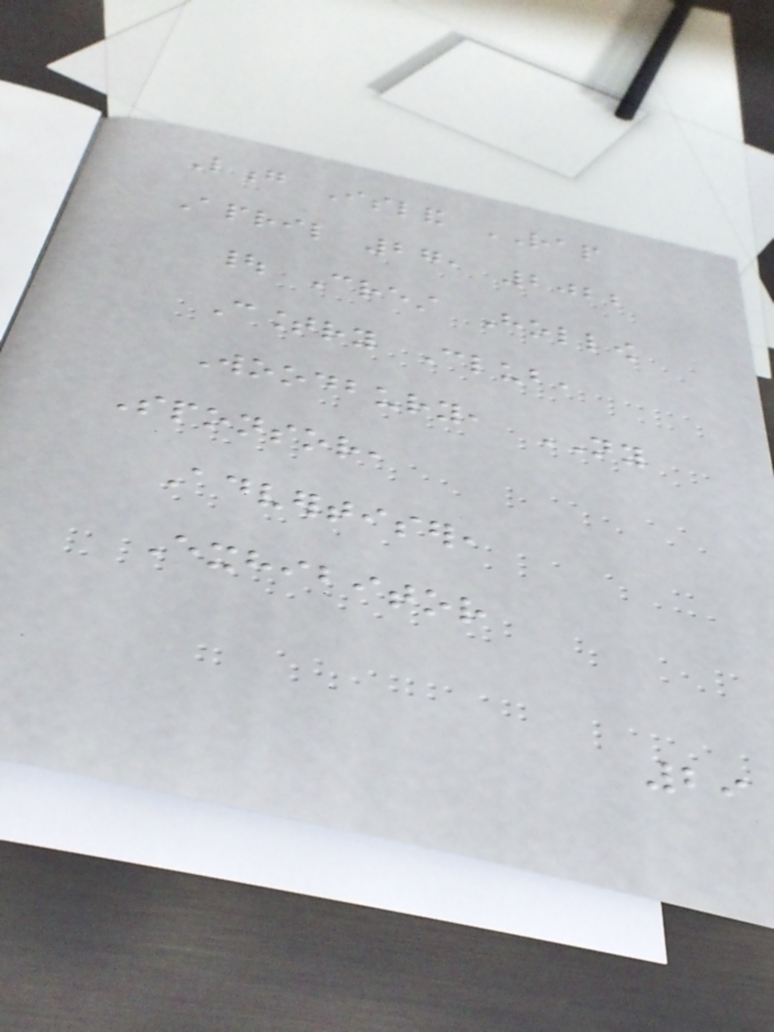Long Island RAP
April 27, 2022
| Crest Hollow
Country Club,
Woodbury, NY
Sponsor,
Advertiser,
Exhibitor
29
